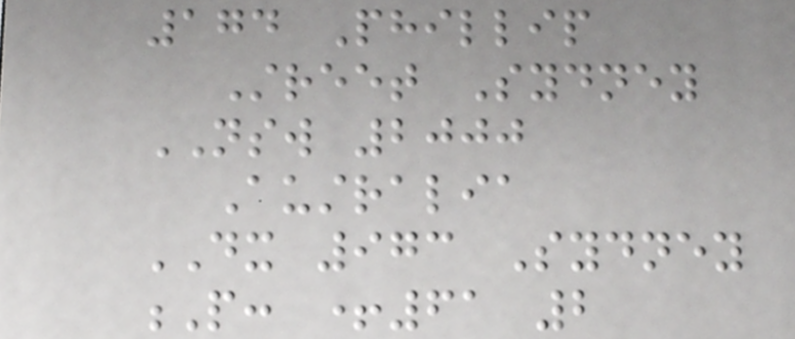174 Phillip
Street Sydney
NSW 2000
Australia
DX 973 Sydney
P: +61 2
